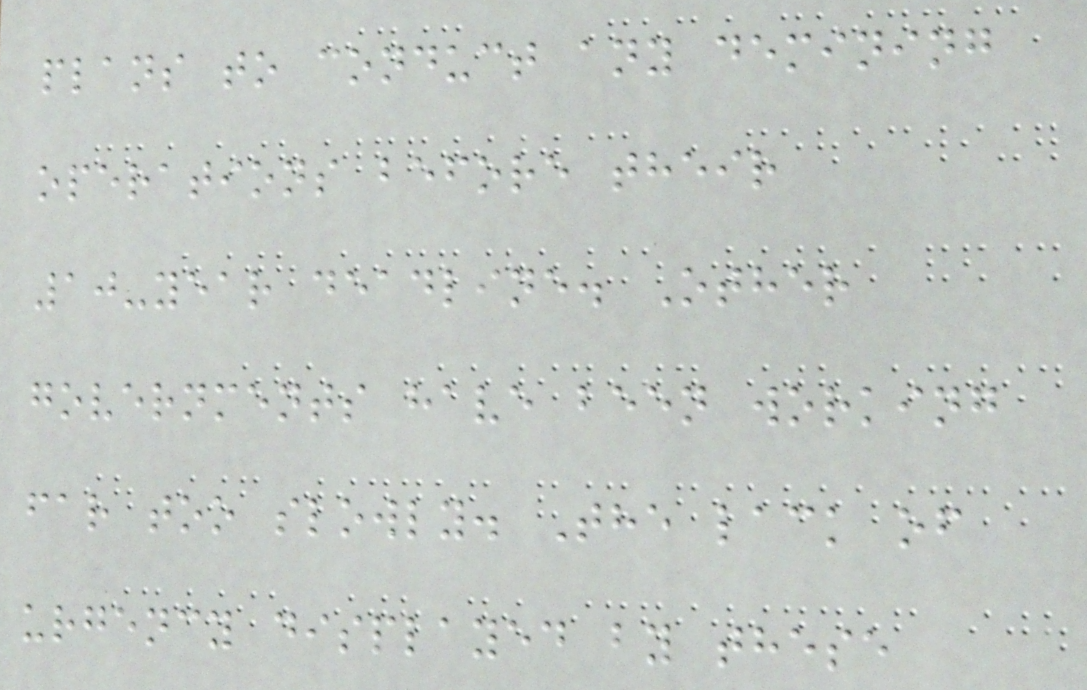plans to conduct any demining
operations before their
10-year deadline. Other
governments have been working
far too slowly. The lack of
urgency displayed by these
